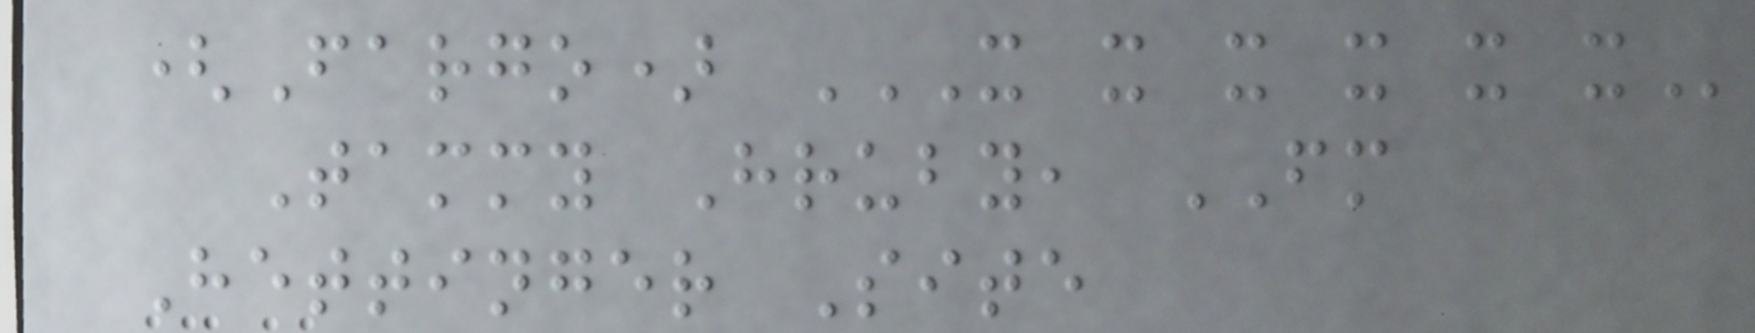(Fargo) X X X X X X
Tammy Hruby, FM
Hettinger Site
